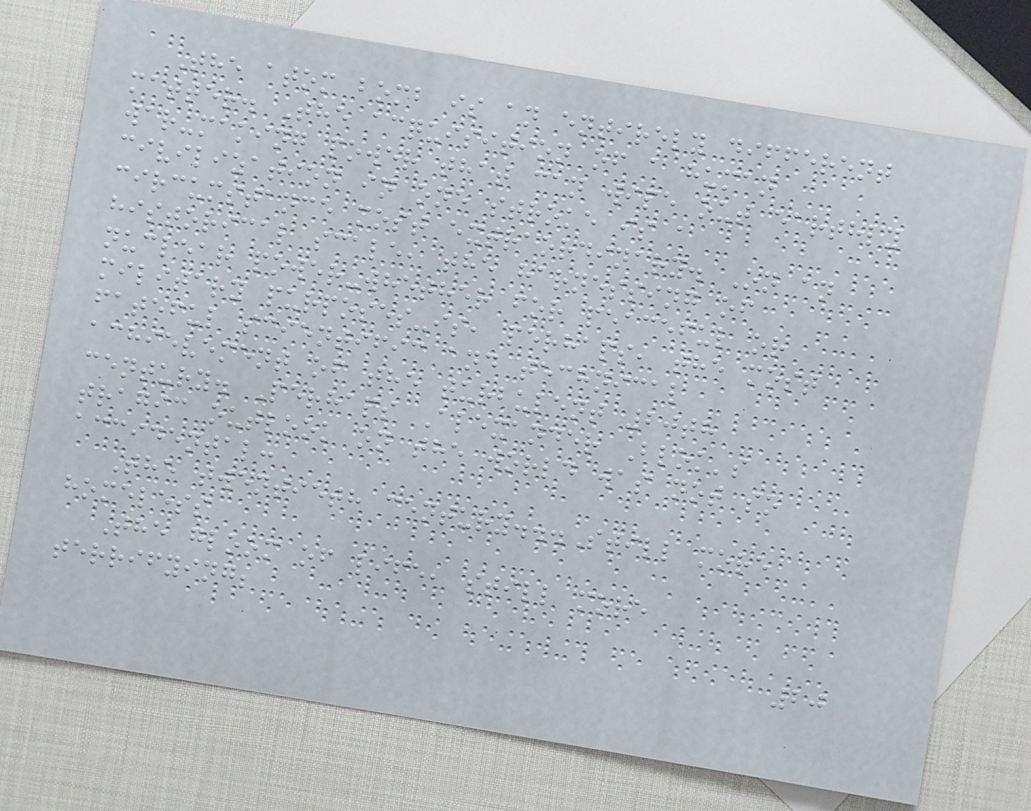The atom bomb is an entirely different
matter. The acquisition of a human
war-making power that can wipe out earthly
civilization in one stroke is a
circumstance most extraordinary. On an
historical scale, the harnessing of
nuclear power-whether for peaceful or
military purposes-is, perhaps, the most
fateful scientific and technical
achievement of the turbulent 20th
century. Perhaps Alexander Blok's
tragic outlook on the world was not so
accidental:
The twentieth century...Still more
homeless
The gloom of life, still more
terrifying;
20
